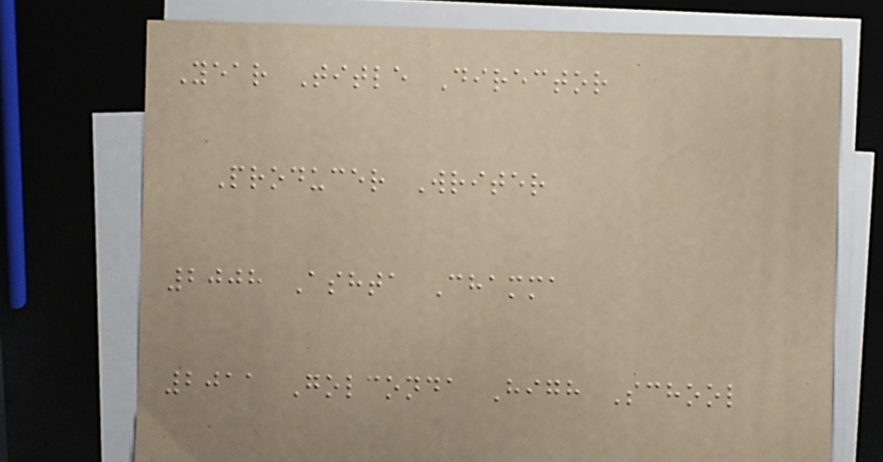Year Title Director
Producer Writer
2008 Ashta Chamma
2011 Golconda High School
